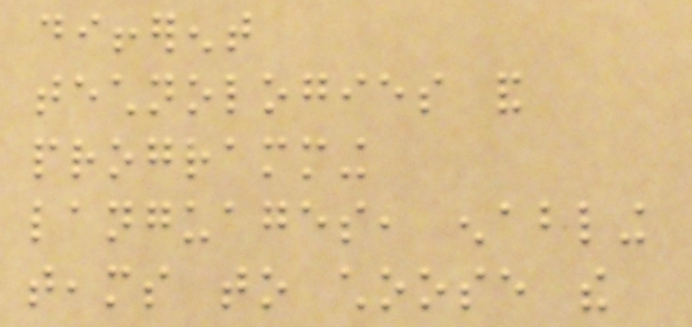different
technologies and
programming
languages, enabling
teams to choose the
